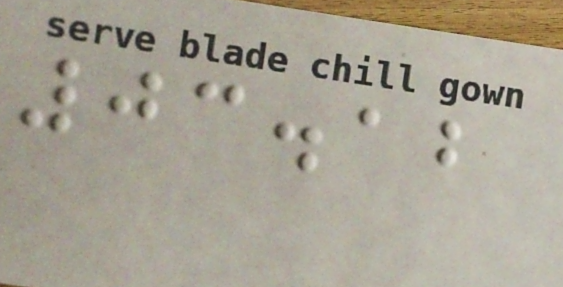03.12
